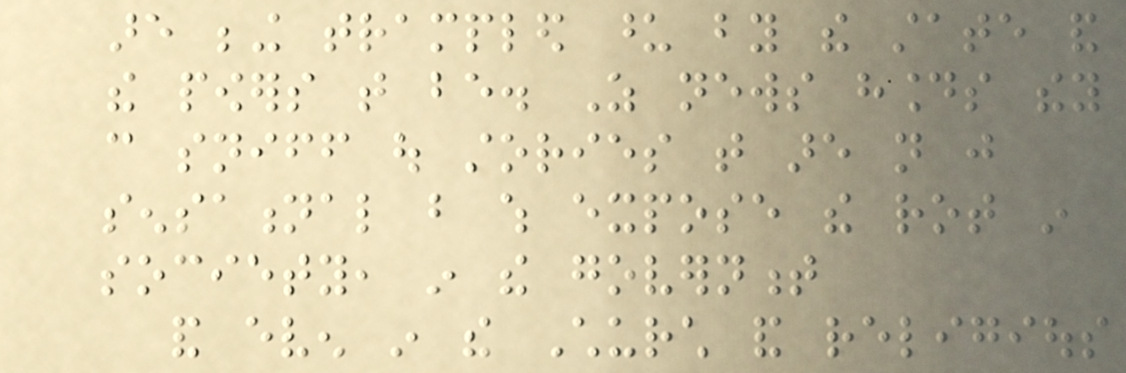are being trampled upon by the state and
the powers that be. As news hounds they
can sniff out stories that are not just
sensational but which expose the rot in
society, in the government
and even in the Church and religious
